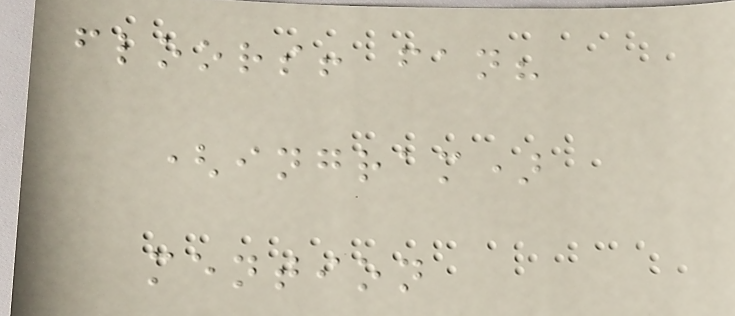floors! fan?
(ingram)
mention
